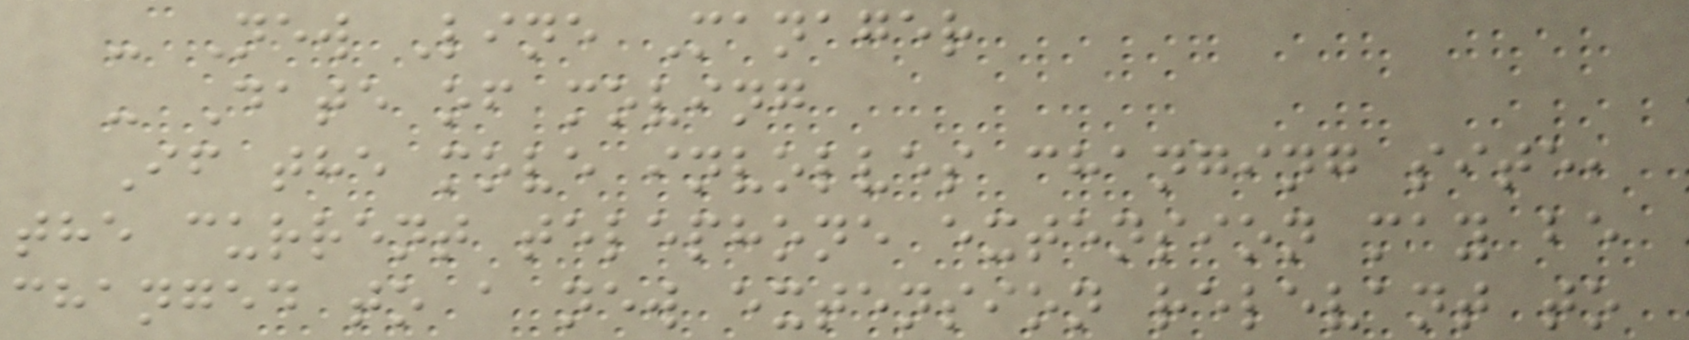- New Line Manager
- Date of moving
If the move involves changing site,
the current telephone extension may be
changed to a new extension relevant to
